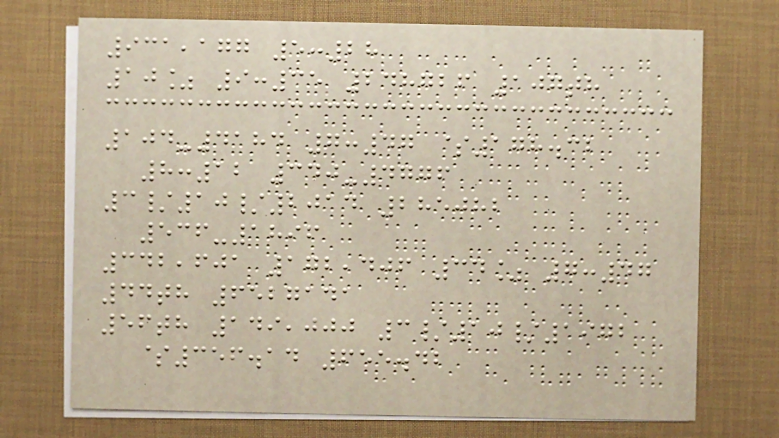931,177 5:28
10% 9:35 248726 107th
104-4184 7:47 $178.32
8:12 340-4776
3/10/2014 285082
536-1896
342,601 172,406 34% 7:47
44th 6527141
56th 149,000 3/10/1972
$356.14 655.42
